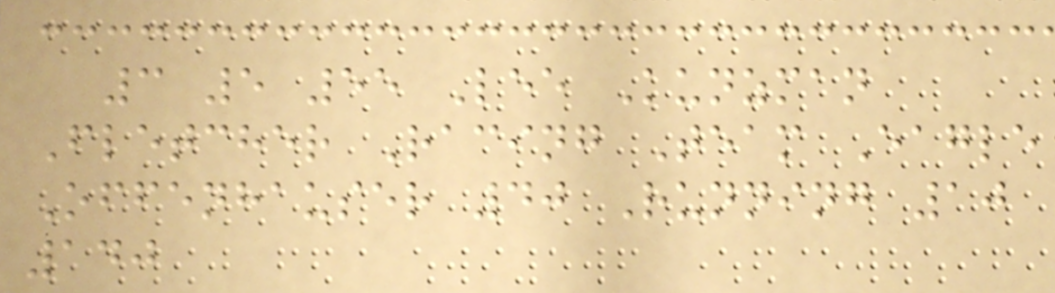3 5 55 Lee Kunzman
Fletcher Racing Team Eagle
Offenhauser 40 Running 10
140
